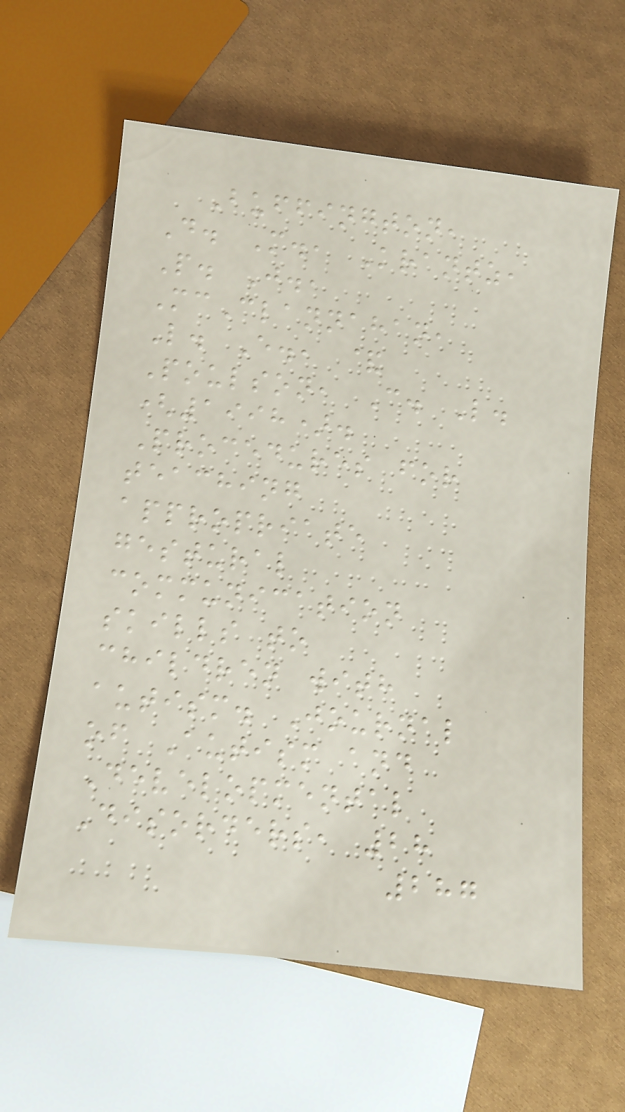Buffington,
D. M., Krantz,
P. J.,
McClannahan,
L. E., &
Poulson, C. L.
(1998).
Procedures for
teaching
appropriate
gestural
communication
skills to
children with
autism. Journal
of Autism and
Developmental
Disorders, 28
287
